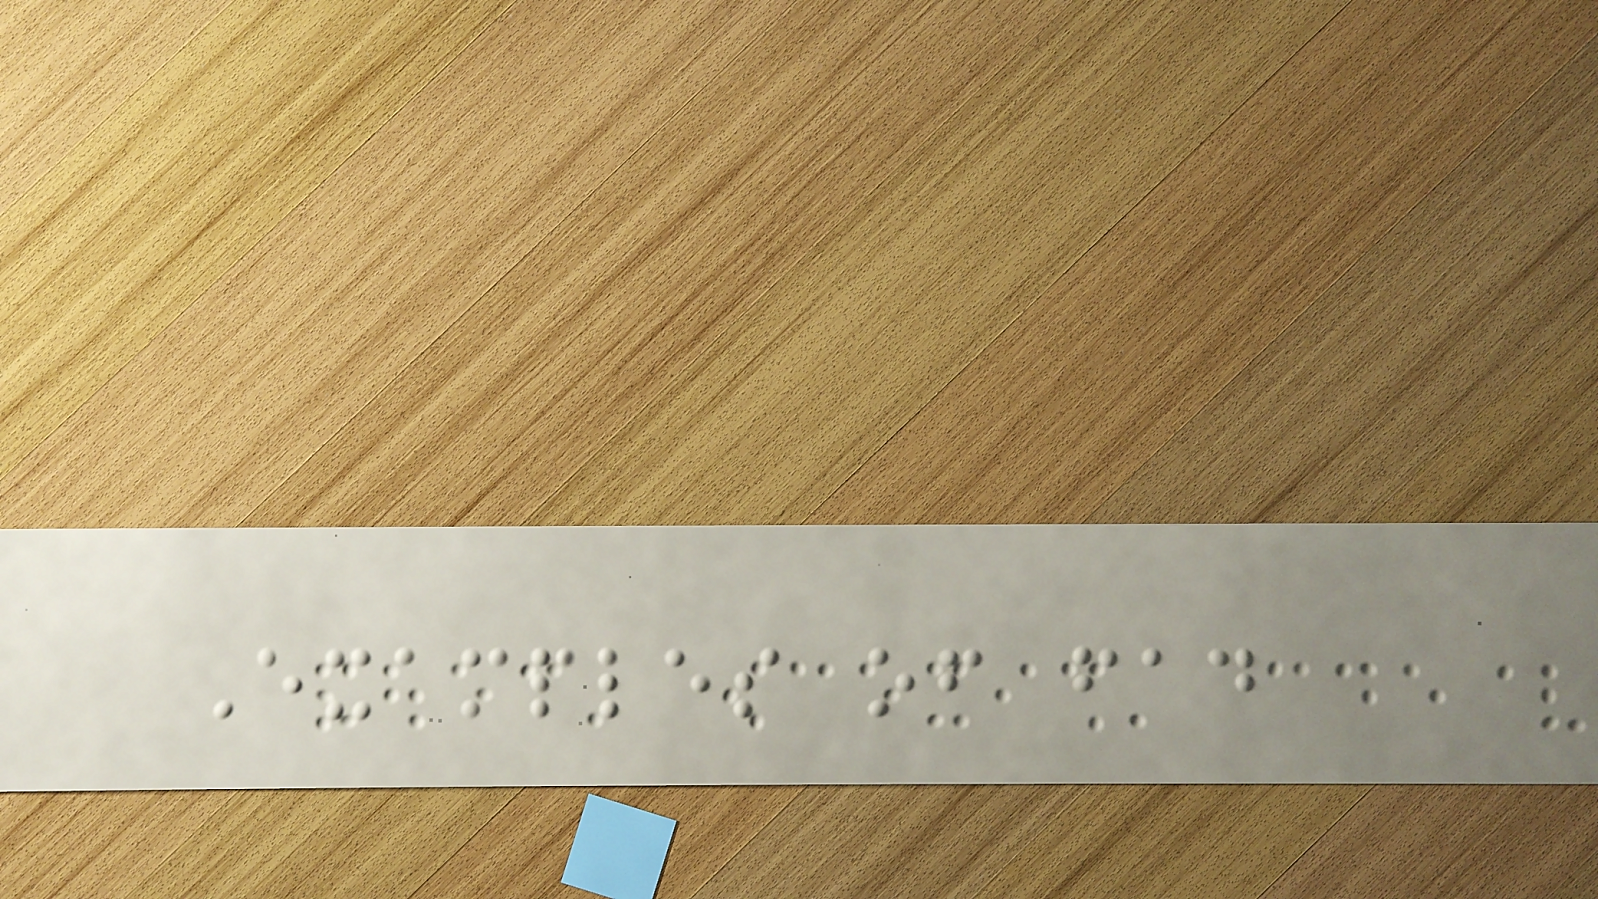Examples of fad
